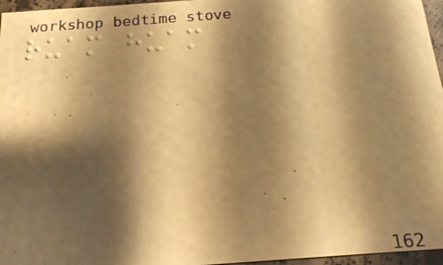ruam huam
